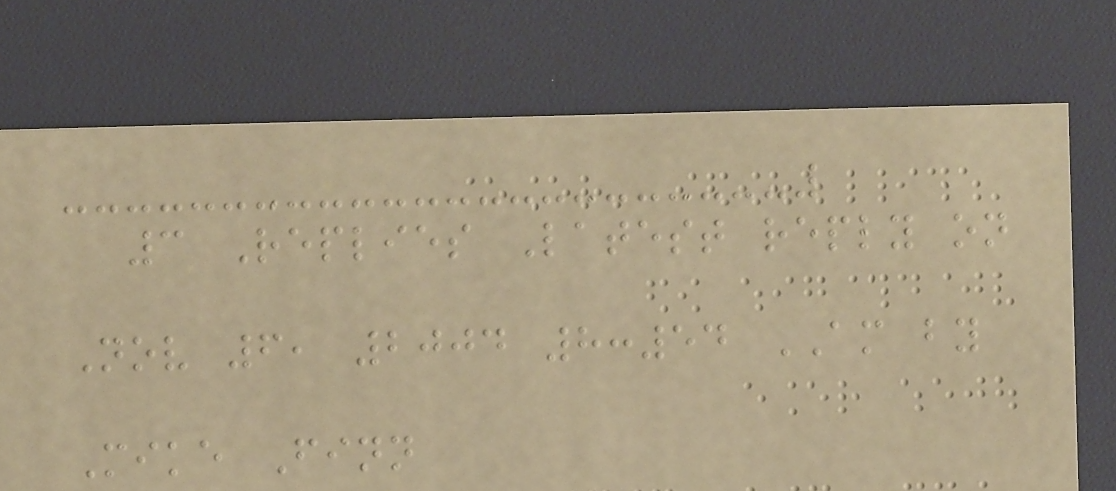3 Replies Latest reply on
Nov 6, 2004 8:54 AM by
Mike Finn
